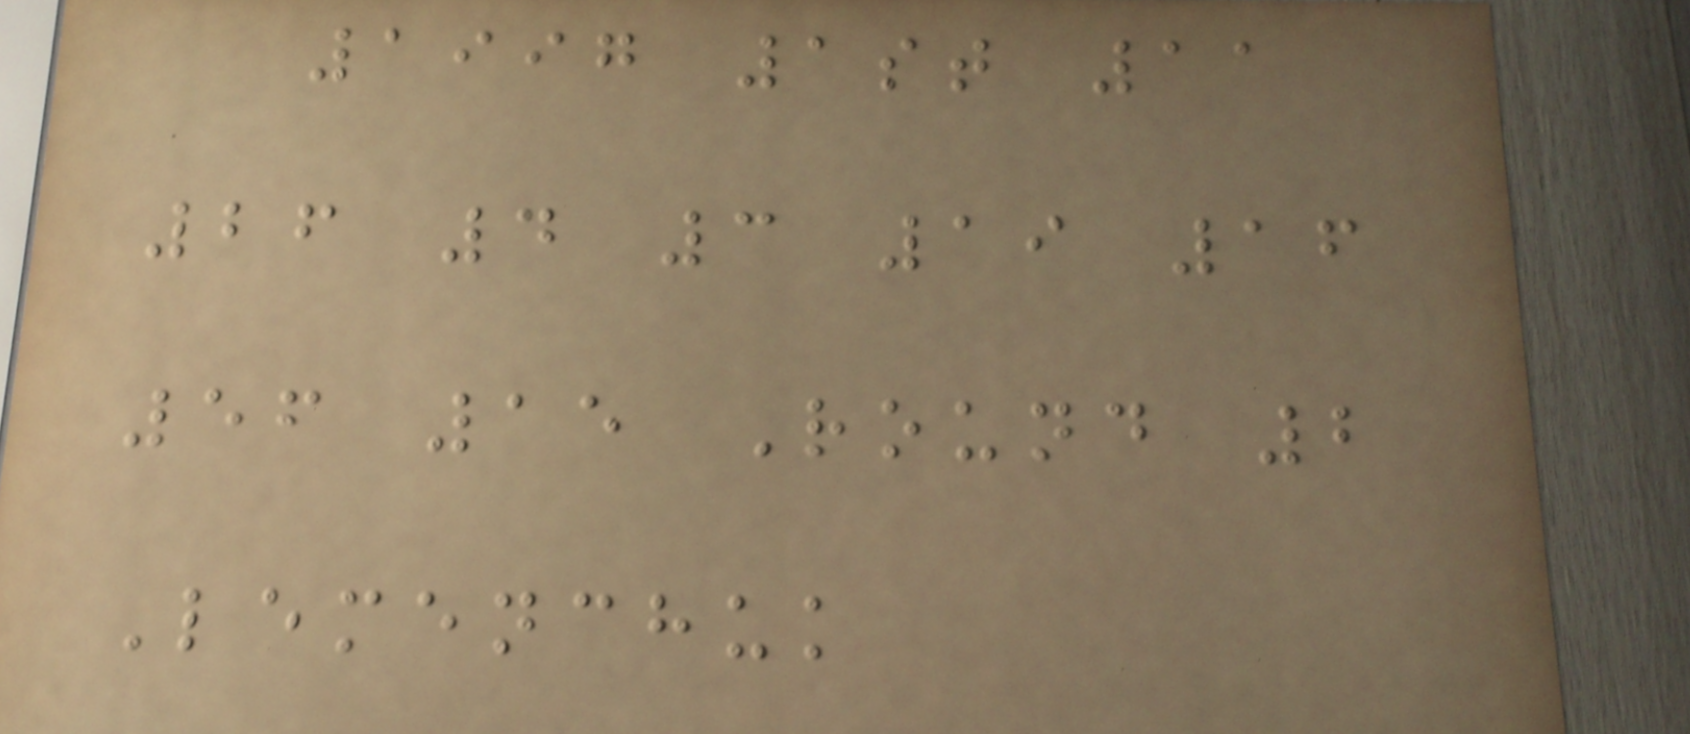1997 1st 11
26 4 3 19 16
56 15 Round 2
Lemenchuk
